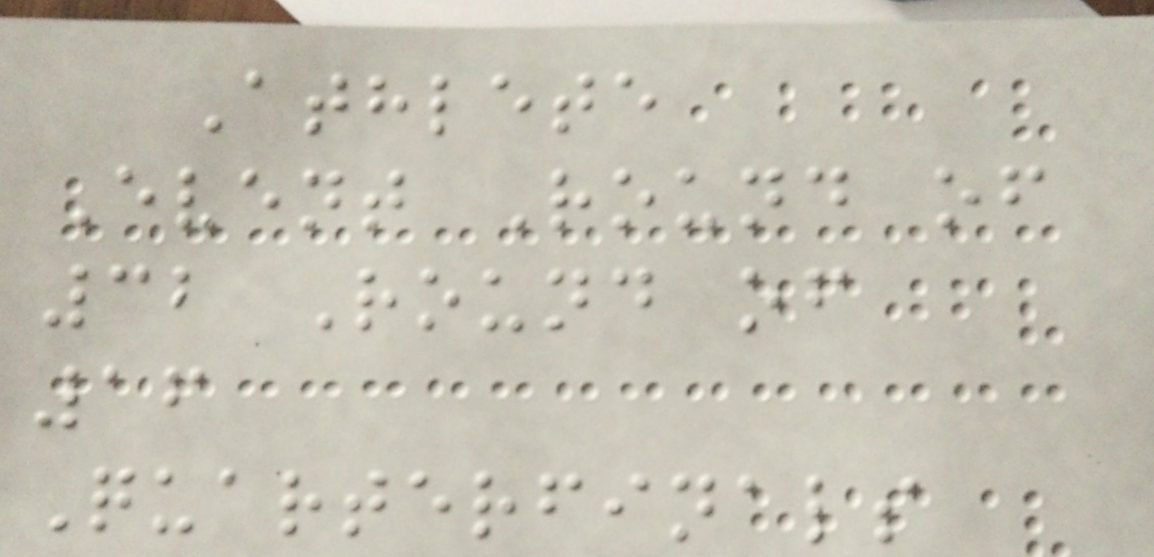Athlete
Event Round of
32 Round of
16
Quarterfinals
